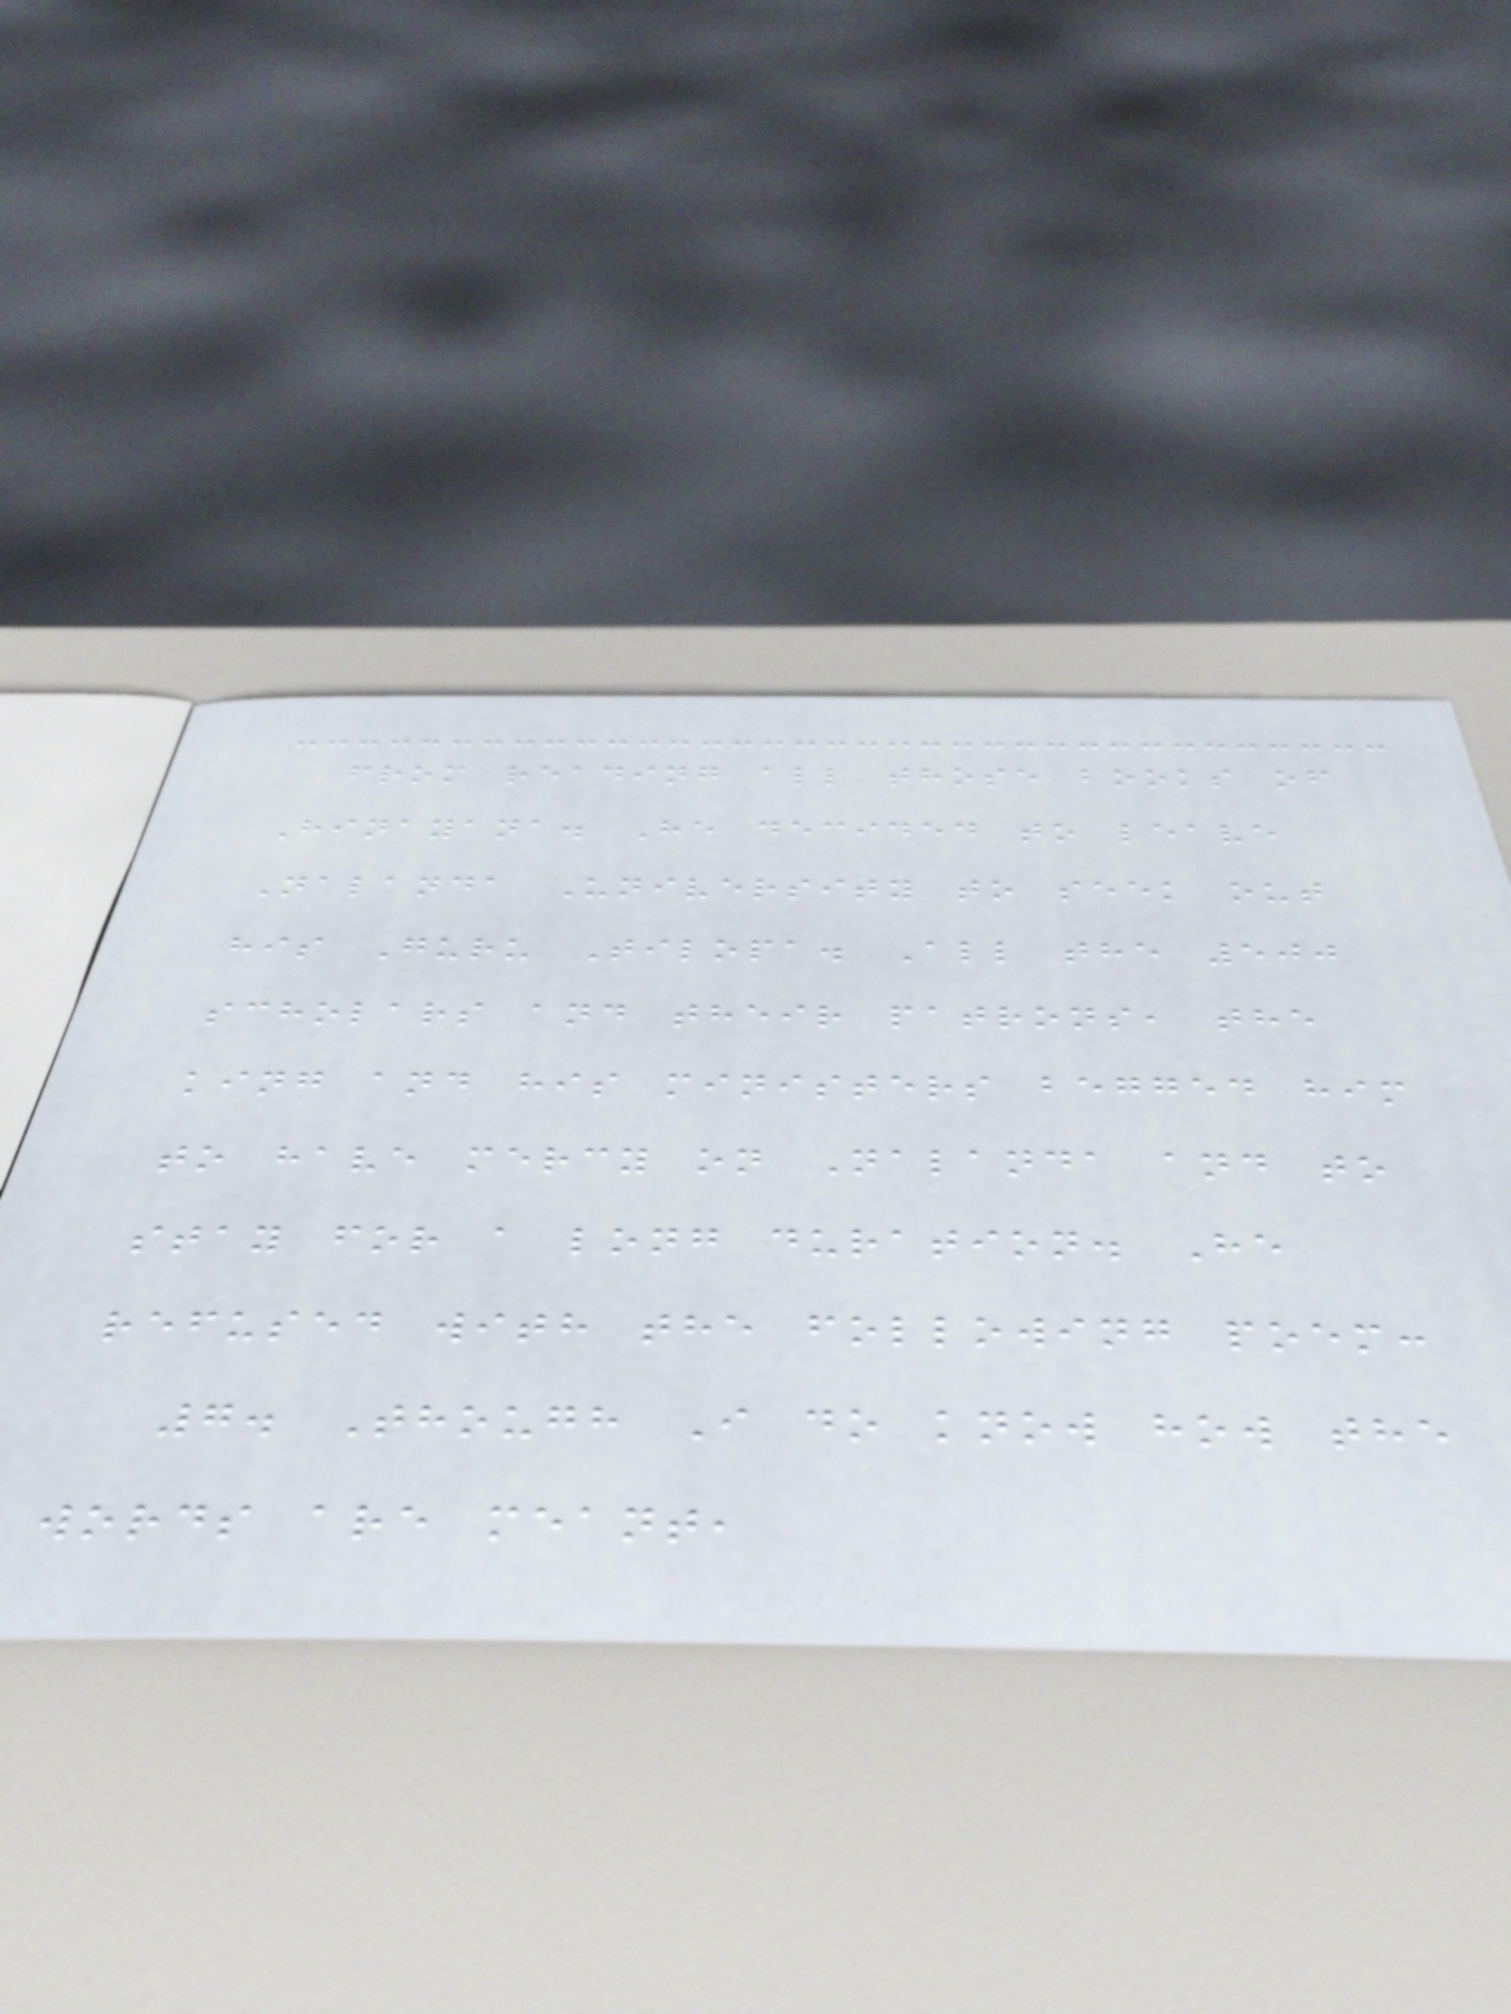from reading all those books of
Hinayana. He decided to leave
Nalanda University to seek out
his Guru Tilopa. All the 500
scholars and their patrons, the
king and his ministers begged him
to have mercy on Nalanda and to
stay for a long duration. He
refused with the following poem:
7. Though I do know how the
words are meant,
